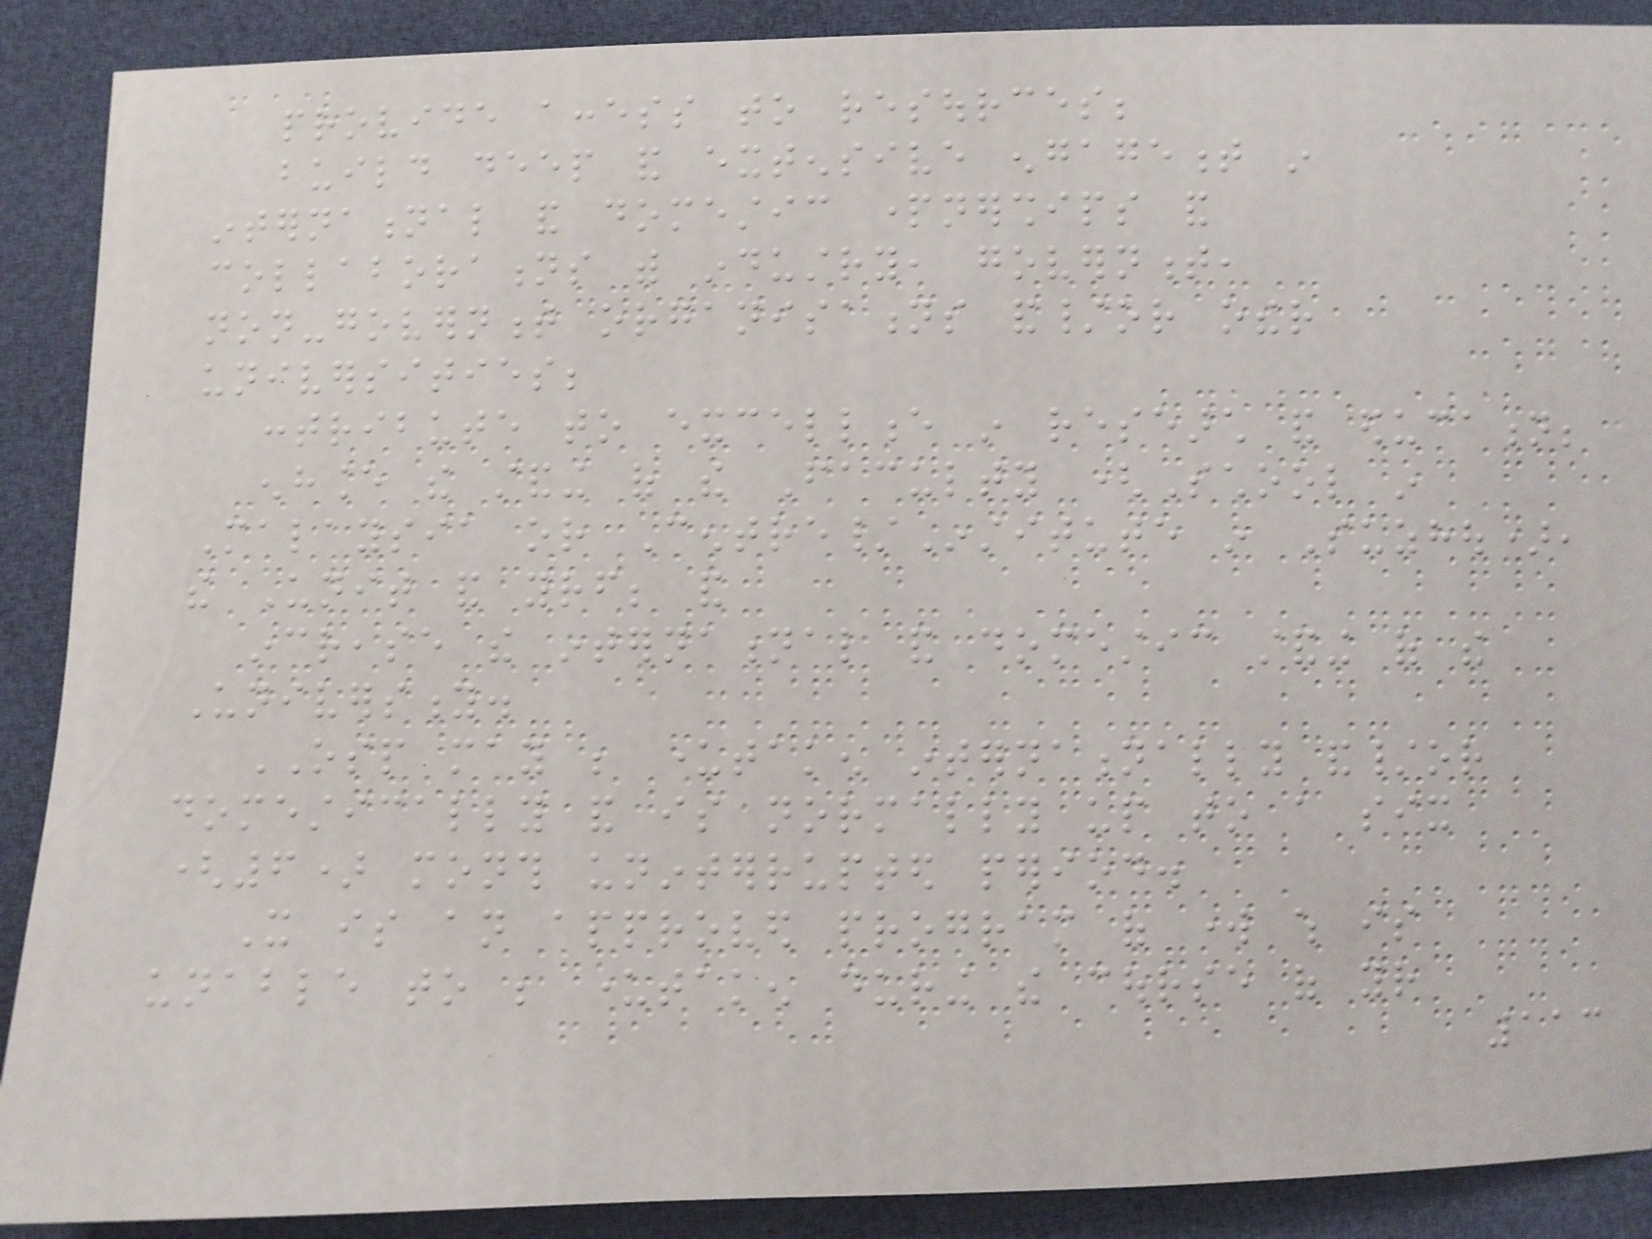provide access to resources;
build deep and extensive engagement in
international and domestic partnerships and
collaborations with industry, government,
non-government organisations and/or other
universities;
contribute to excellence in research and education;
enhance the standing of the Faculty (School in
Malaysia or Centre/Institute in Suzhou),
the Unit and yourself; and
increase the international and domestic standing of the
University.
OSP may be undertaken internationally and/or
domestically and is normally up to a six
(6) month uninterrupted period.
It is an approved program of work which is
unable to be undertaken during the course of your
113
